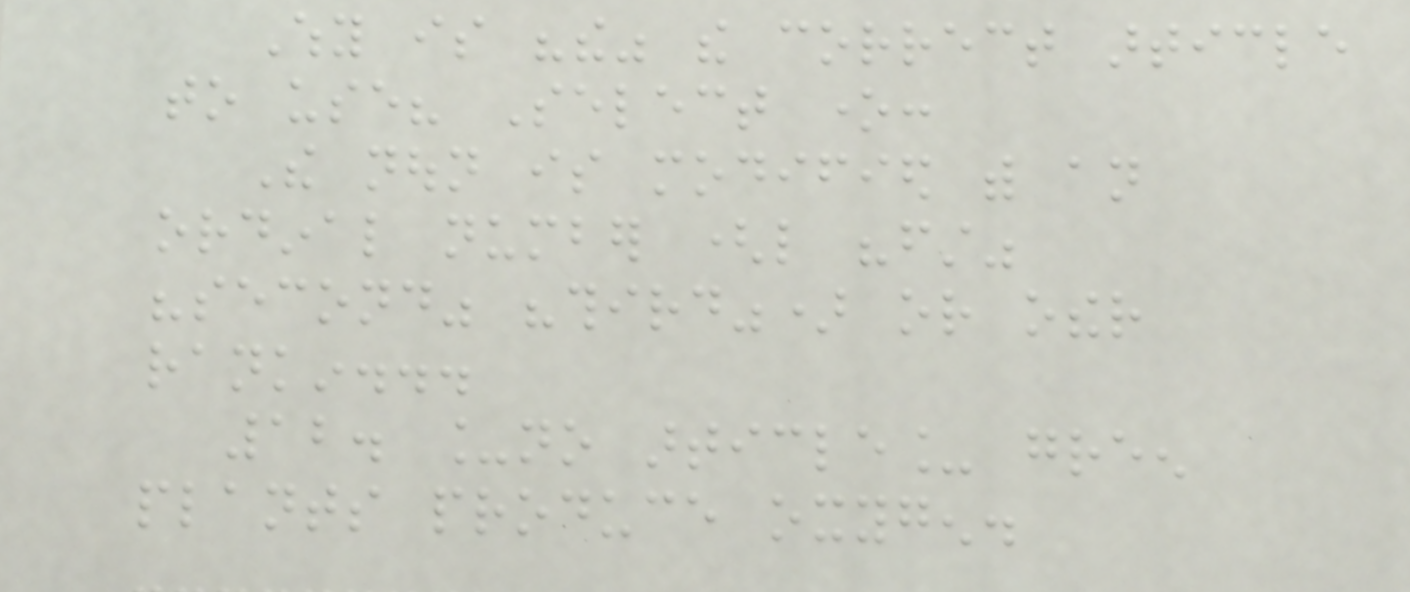Why is "the" the correct article
to use? Select one:
The noun is modified with an
ordinal number (like "first"
"second" "third") or other
rankin...
12. _no article_ green
plants produce oxygen.
